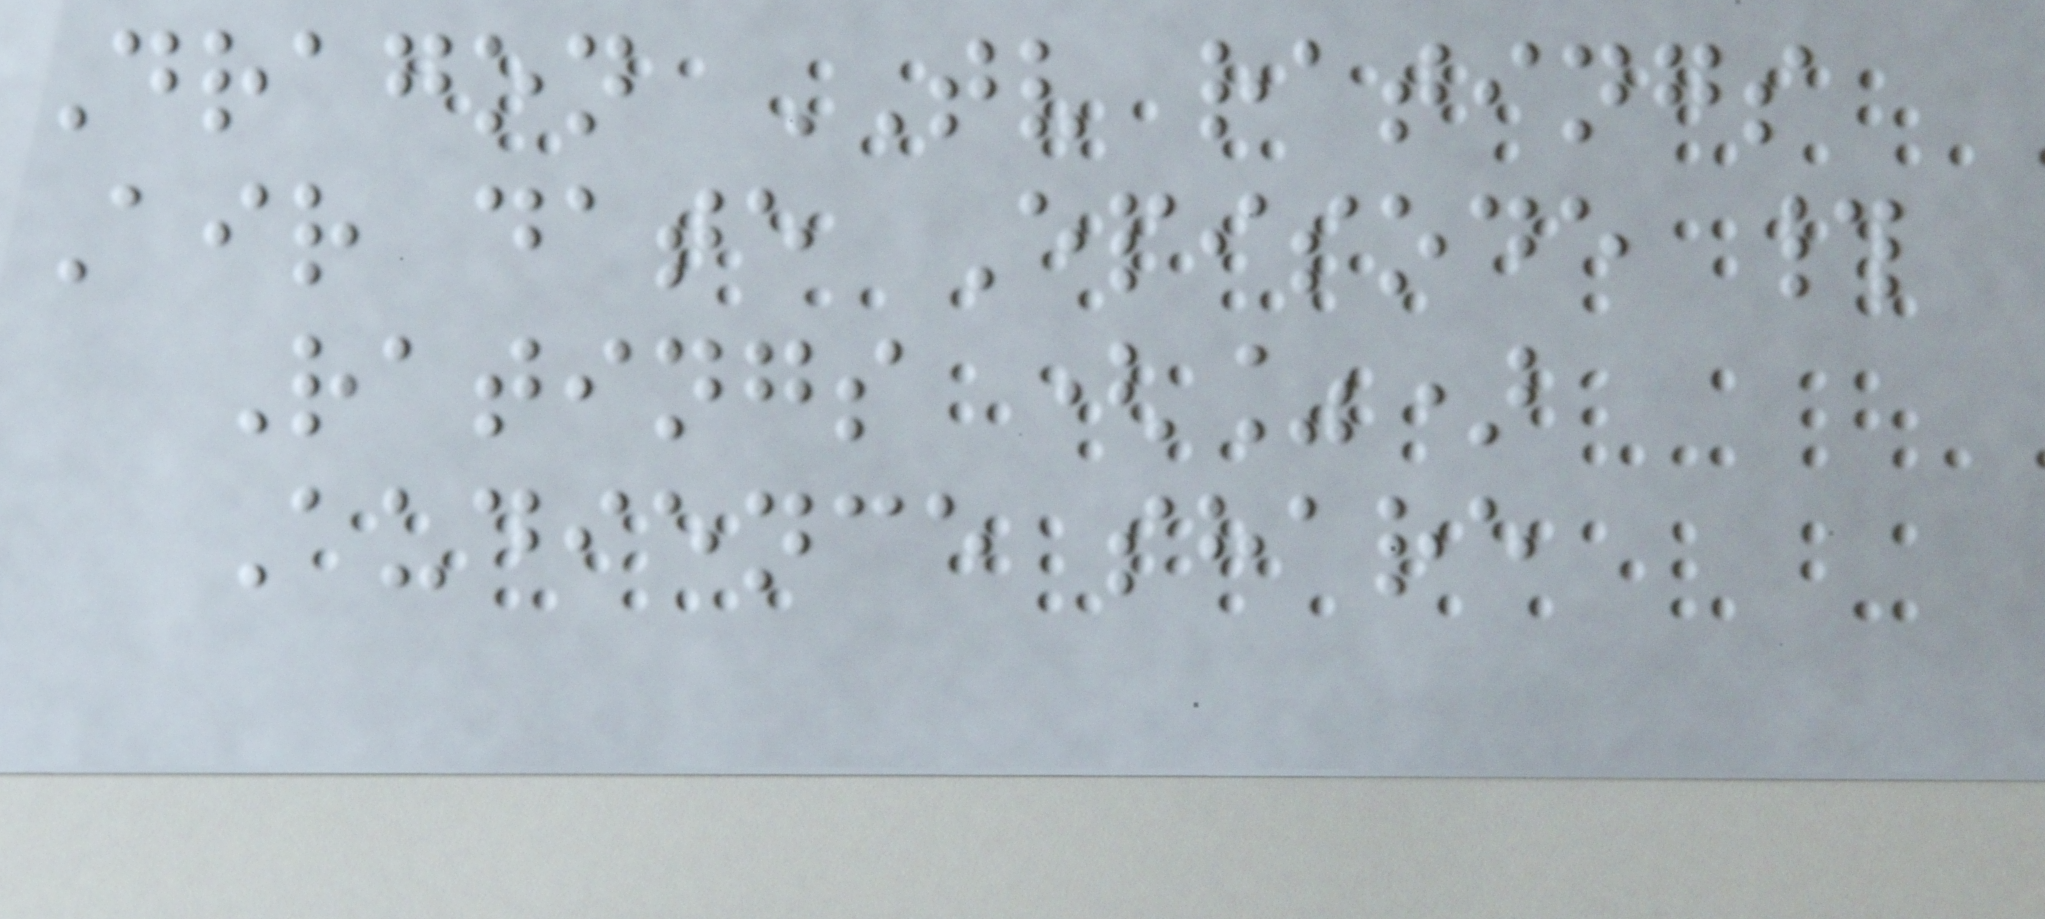Dragon TV ratings
Air date Episode #
Ratings (%)
Audience share
